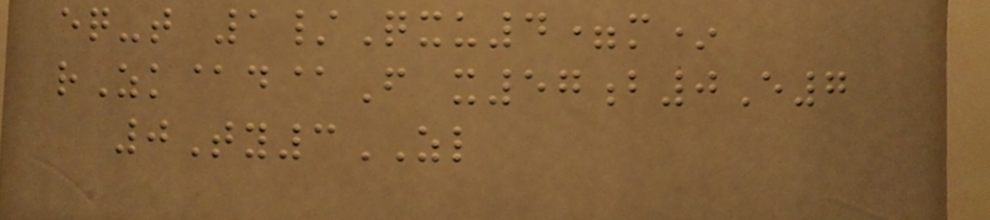eq-t 1/Qxu4=m*
rZk@d@F x57b0E7
0Ty3ZL
